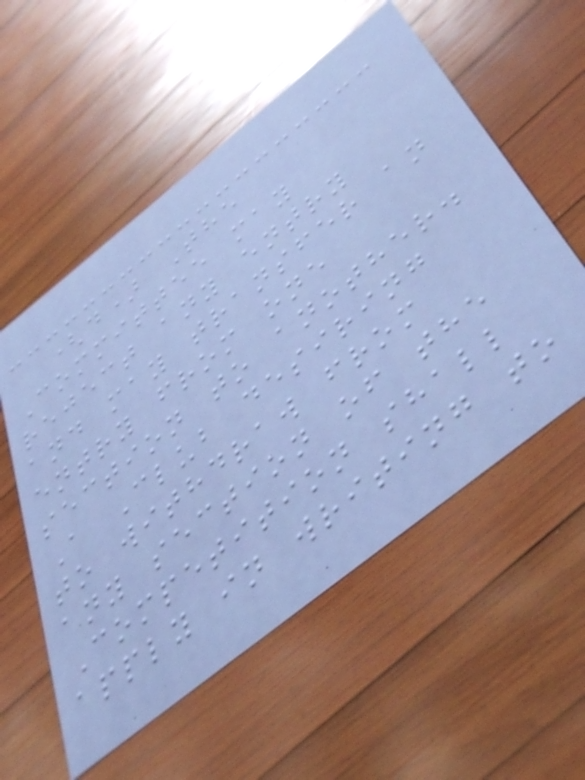(d) The
Committee may
reject any entry
and may transfer an
entry from one
section to another.
A Club desiring
to withdraw from
any section of the
Competition shall
apply in writing to
